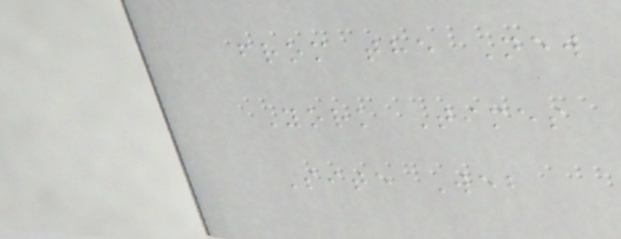from the New
York Times
Site Web
